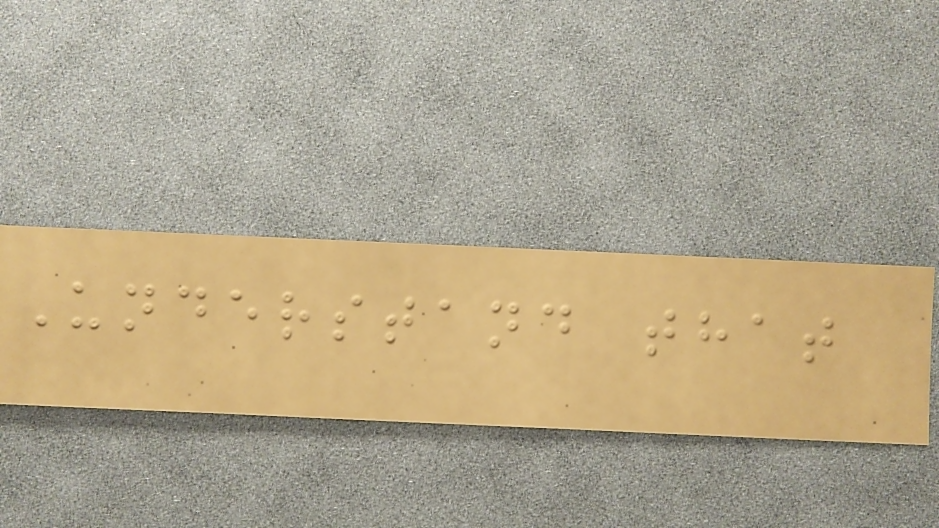Understand that
